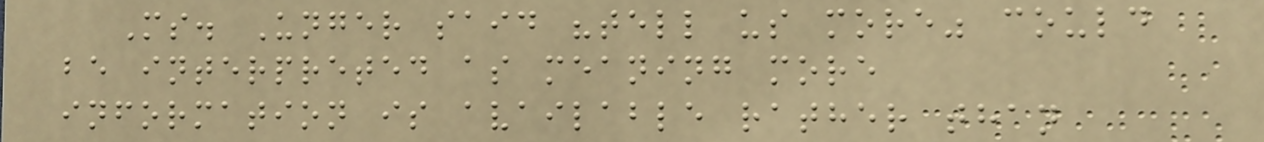Ms. Unger said "tell us more" could
be interpreted as meaning more
information is available rather than
